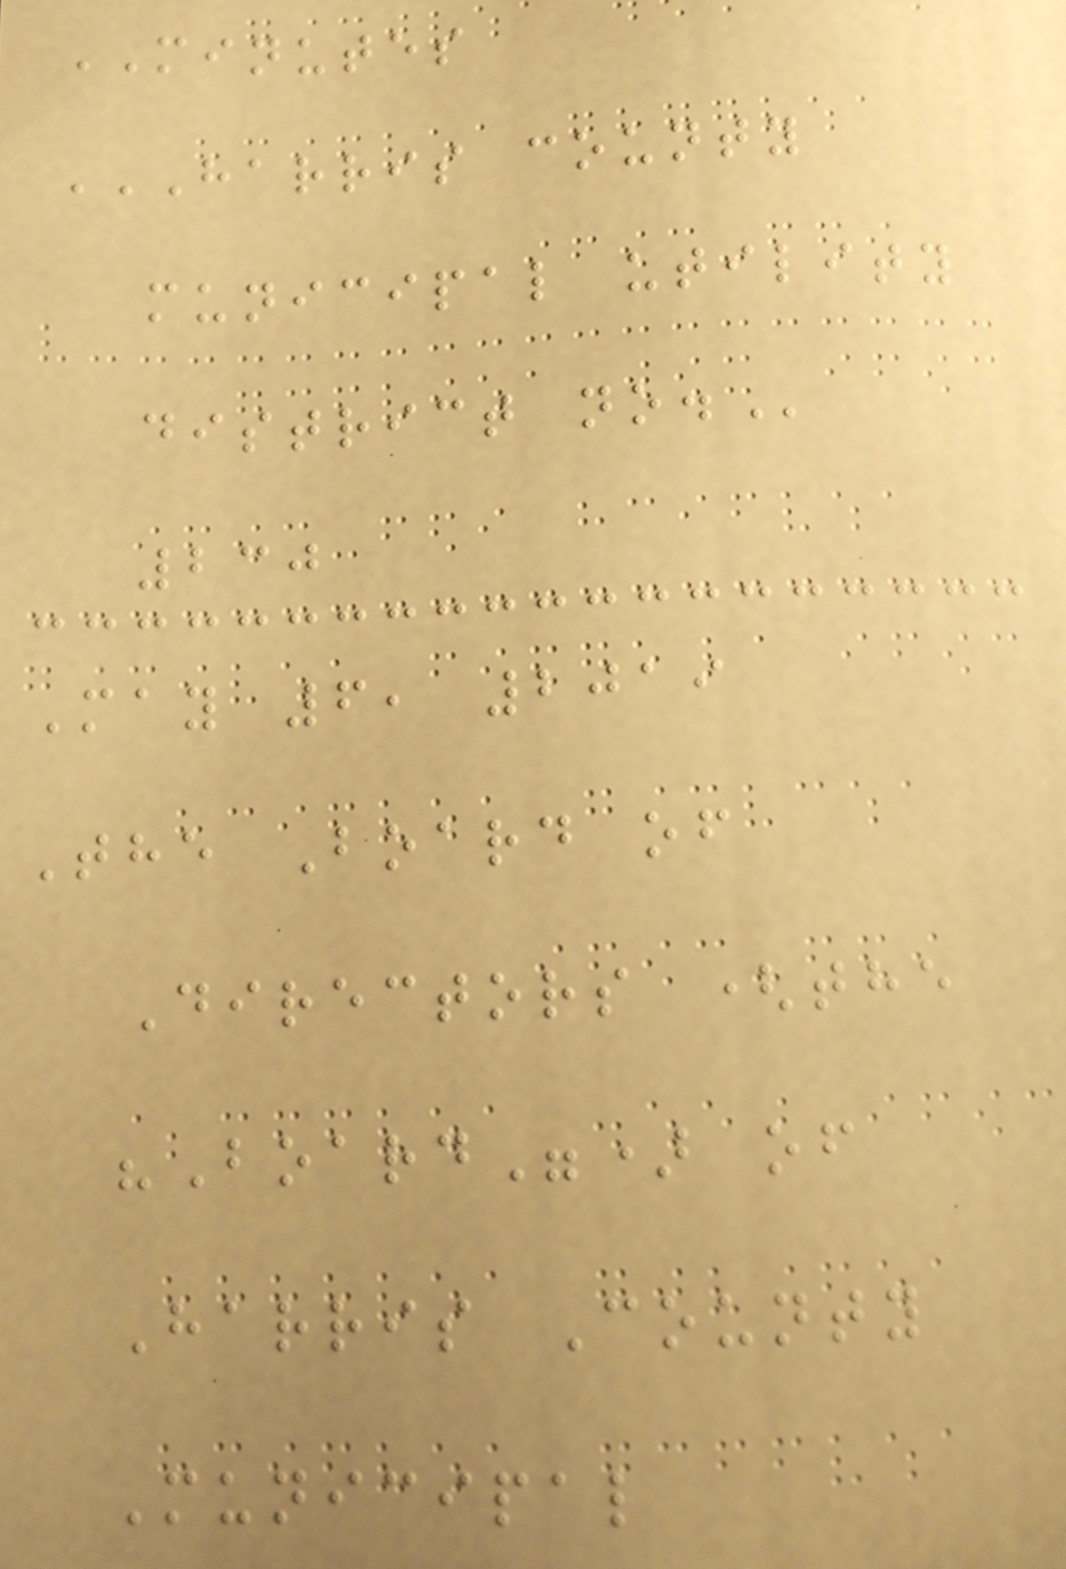MINUTES
HARRIS COUNTY
MUNICIPAL UTILITY
DISTRICT NO.
230
May 6, 2019
The Board of
Directors (the
"Board") of
Harris County
Municipal
